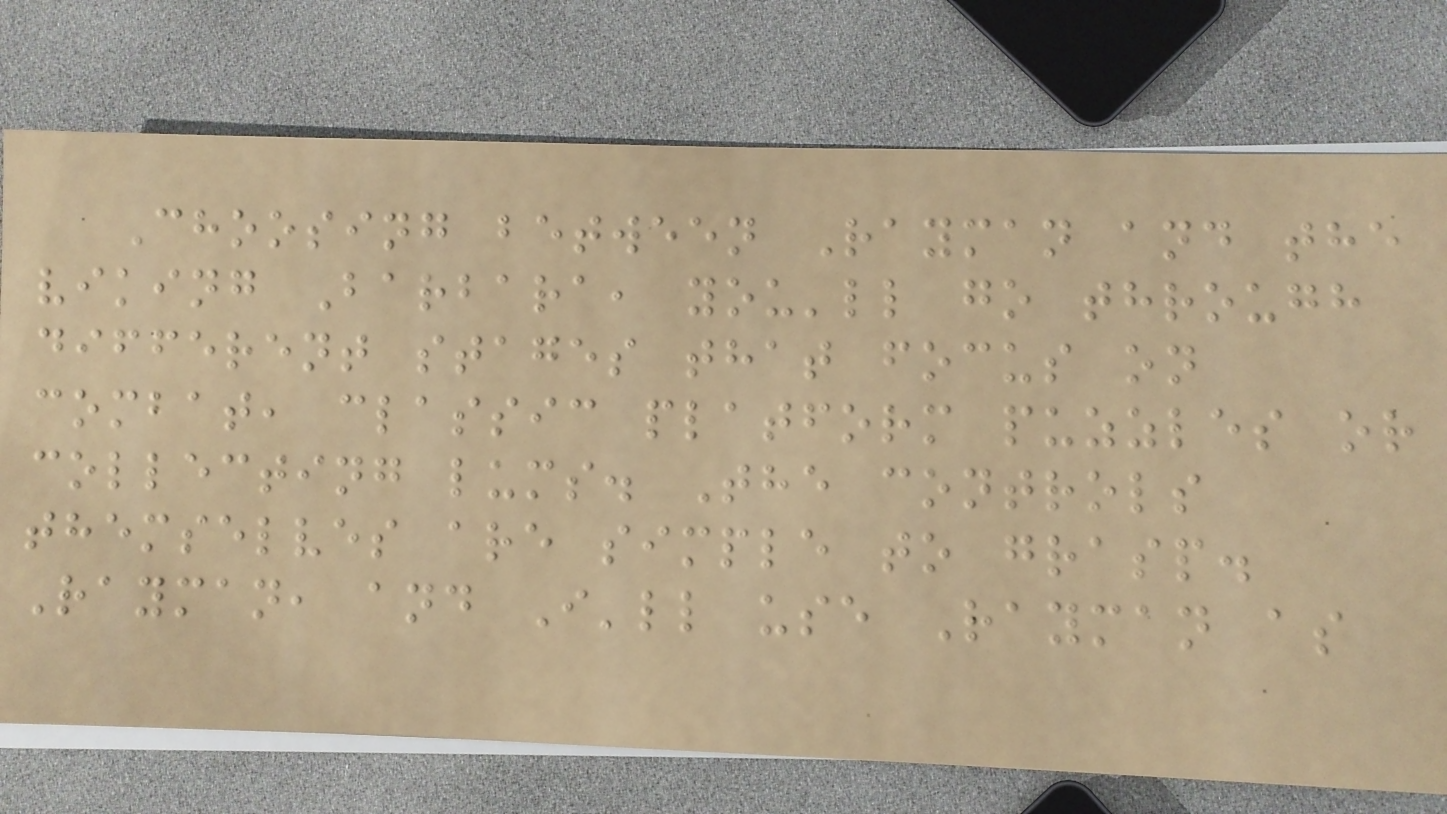Choosing between Rayman and the
viking Barbara, you'll go through
different stages that focus on
combat, classic platform puzzles or
collecting lums. The controls
themselves are simple to grasp.
Rayman, and I'll use Rayman as
